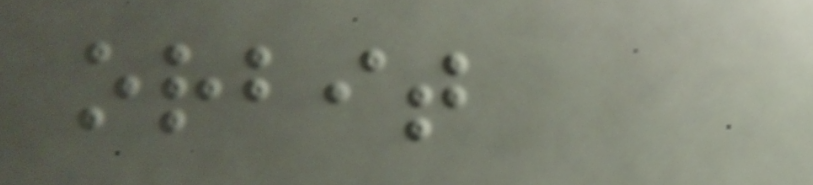orbit
